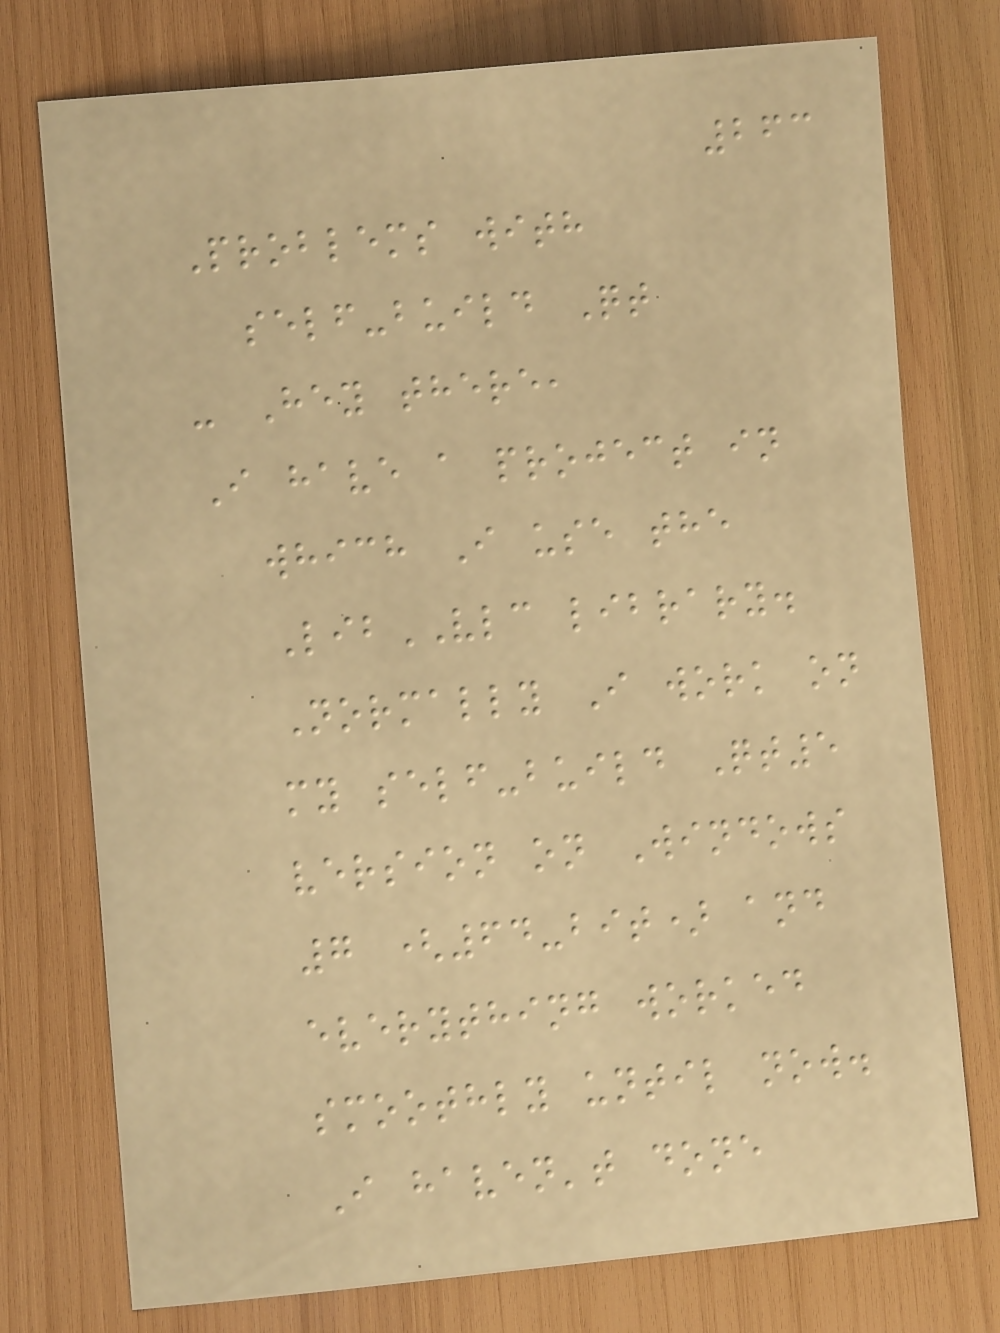263
Problems with
self-build Qt
- Hey there,
I have a project in
which I use the
LibVLC library.
Normally I work on
my self-build Qt5
version on Windows
7 (64-bit) and
everything worked
smoothly until now.
I haven't done
